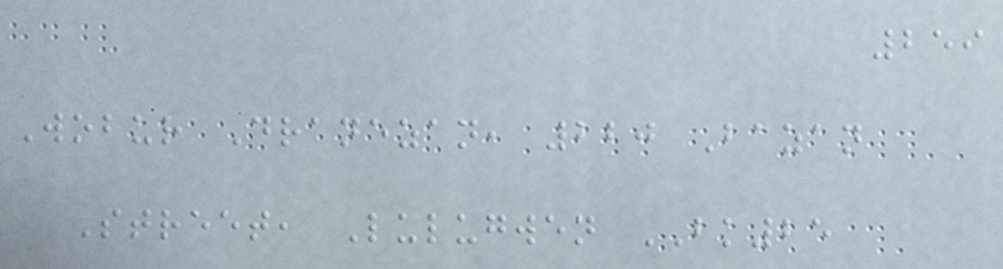259
Wobur Dranezan, 220 Bazan
Street, Lulugwen BK25
